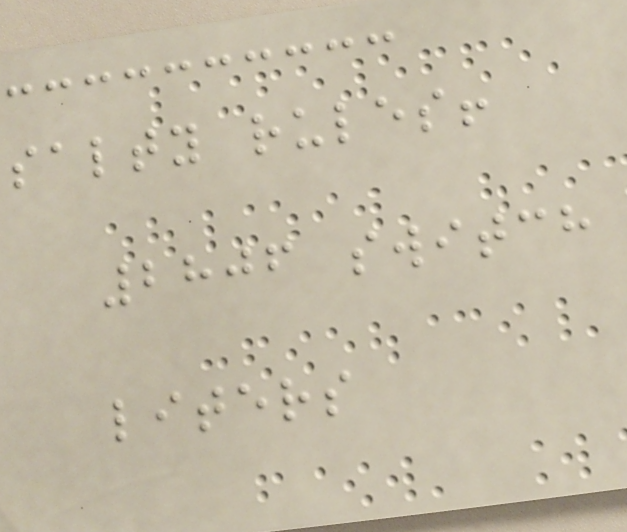salty rules!
2806 switch
liters
